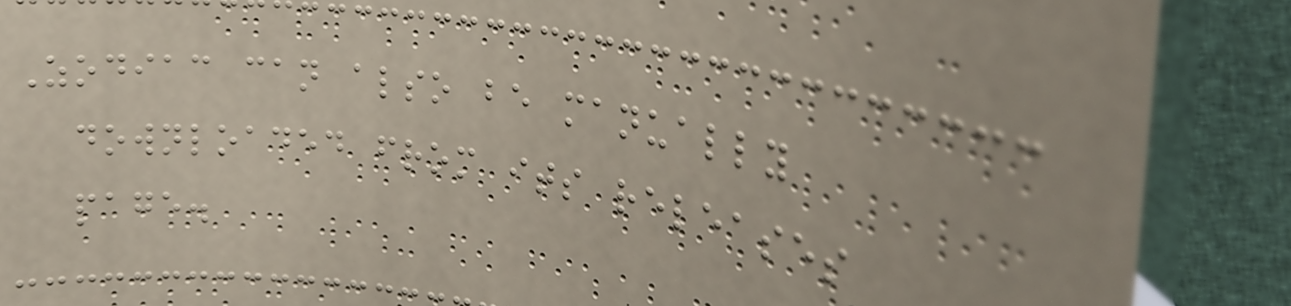Zodiac can also be manually
downloaded from its releases
page.
